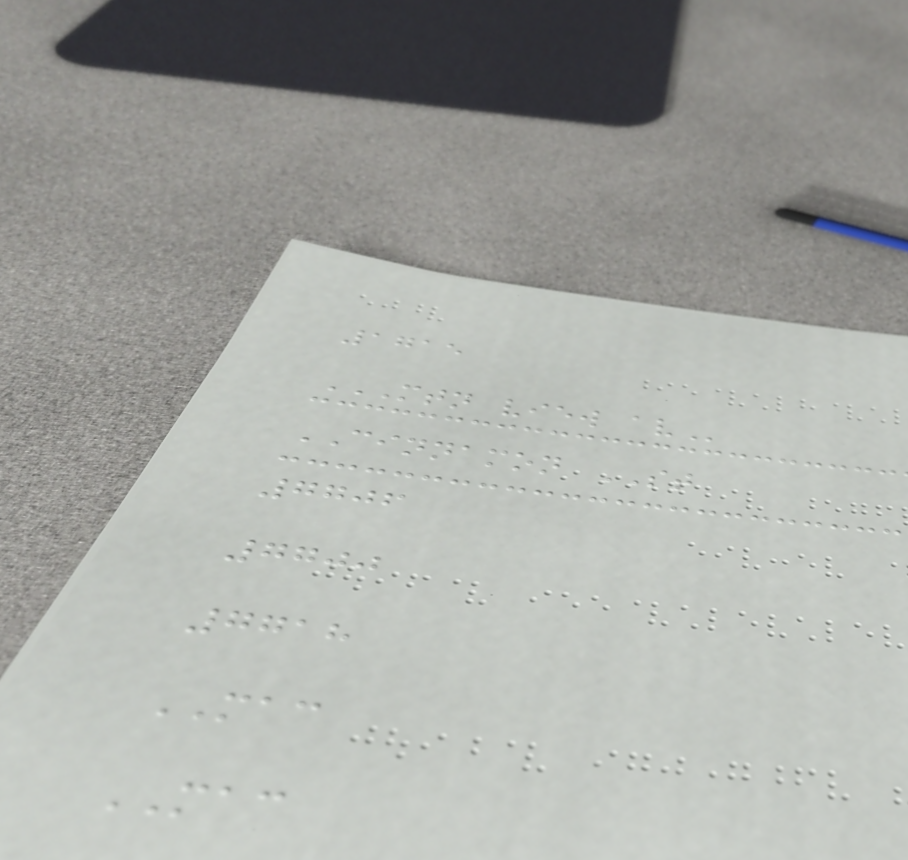1715
MTN VIEW AV
CINNAMON ST
7706
7700
7718
MAC
MAC
